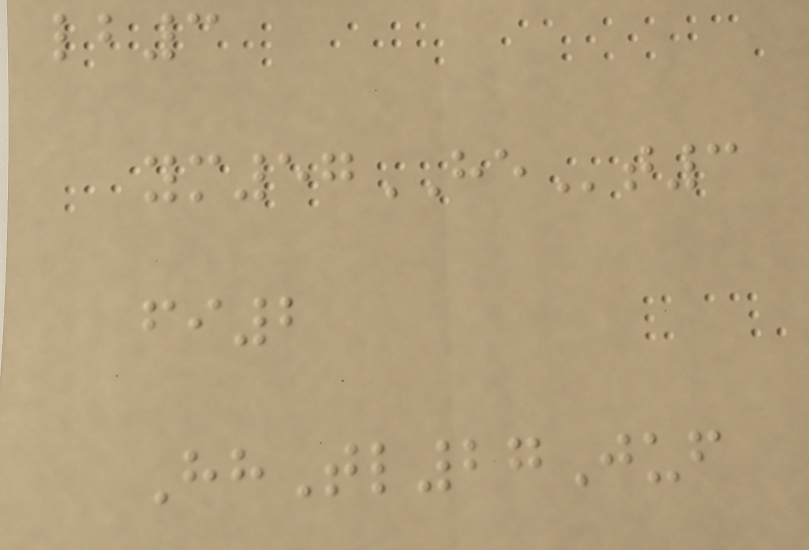lb3
ym57HEt3
fi2
HhTl27Juf
